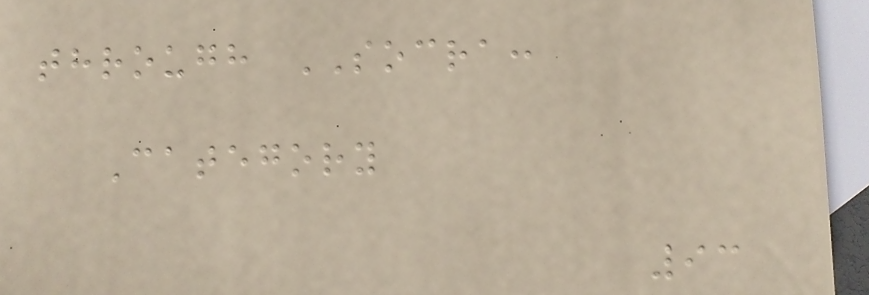through SOCRA:
Category
93
